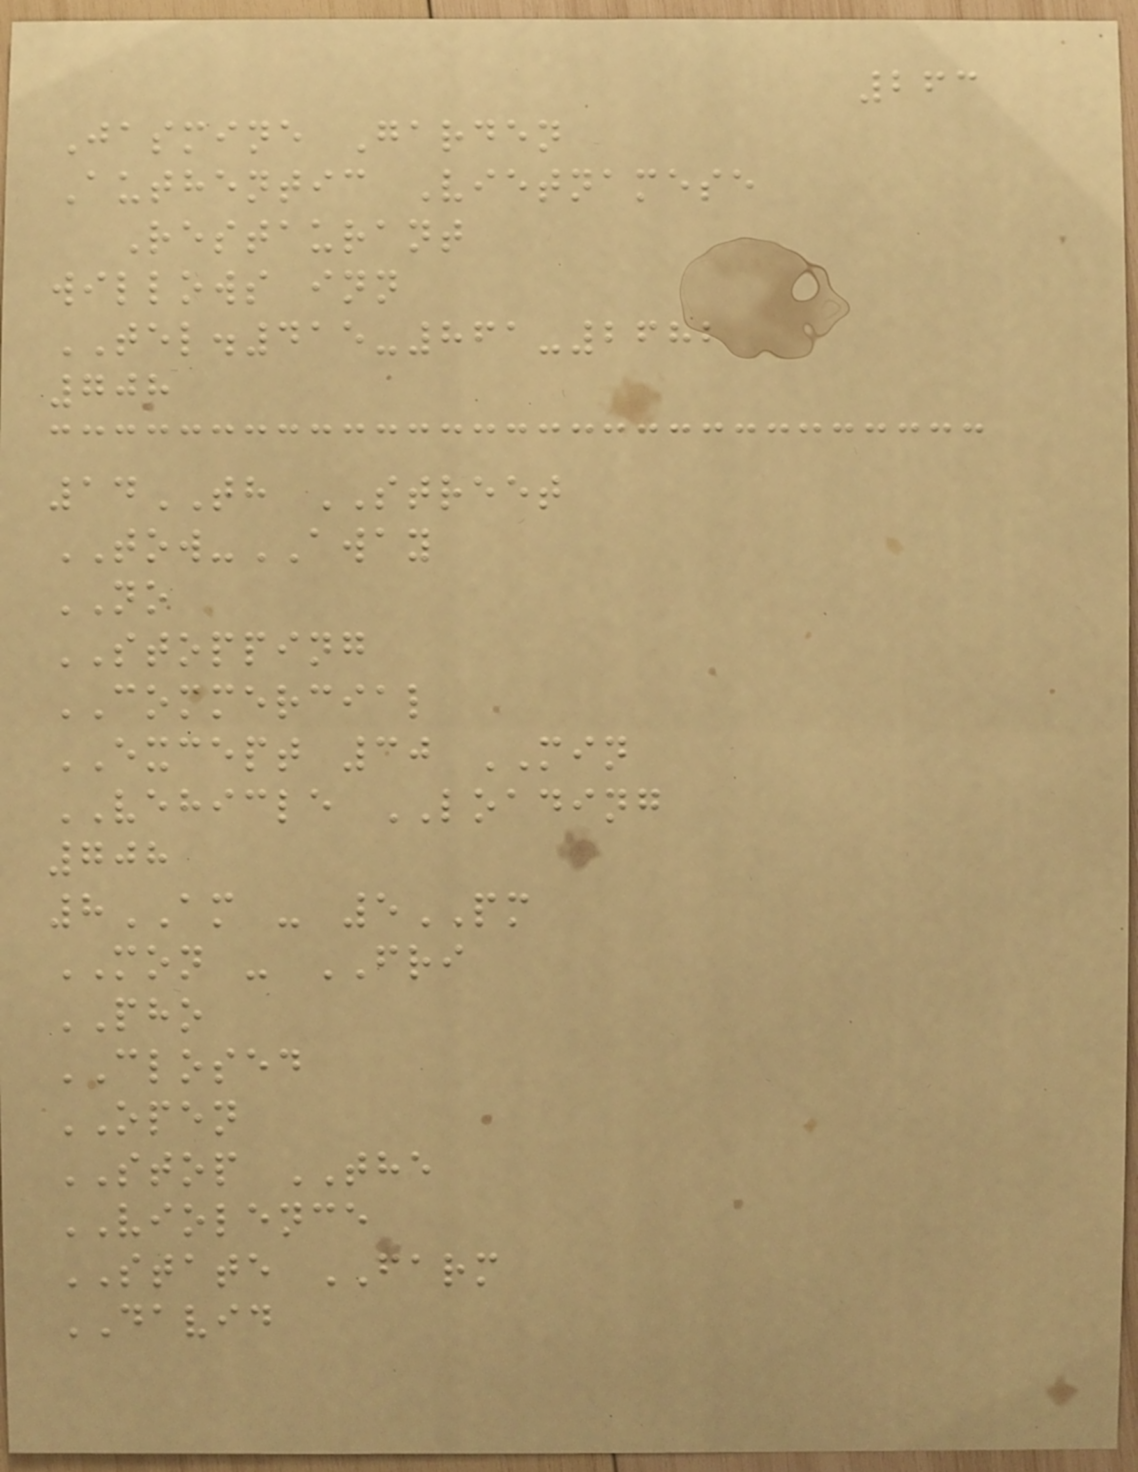263
Jasmine Garden
Authentic Vietnamese
Restaurant
willows inn
TEL.415-861-2682
708
14TH STREET
TOW-AWAY
NO
STOPPING
COMMERCIAL
EXCEPT 30 MIN
VEHICLE LOADING
708
8AM - 5PM
MON - FRI
PHO
CLOSED
OPEN
STOP THE
VIOLENCE
STATE FARM
DAVID
